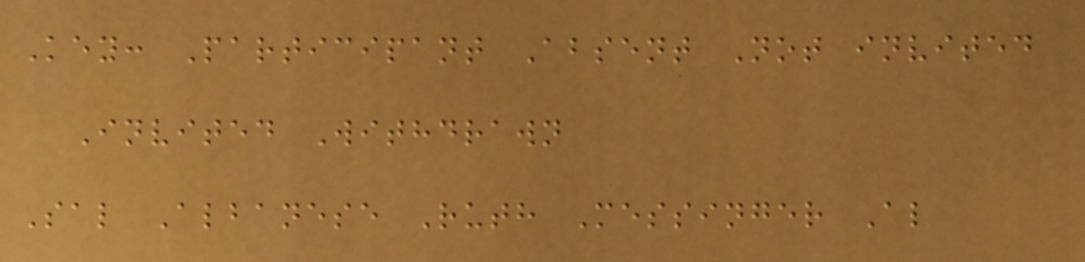Key: Participant Absent Not invited
Invited Withdrawn
Sal Albanese Ruth Messinger Al
